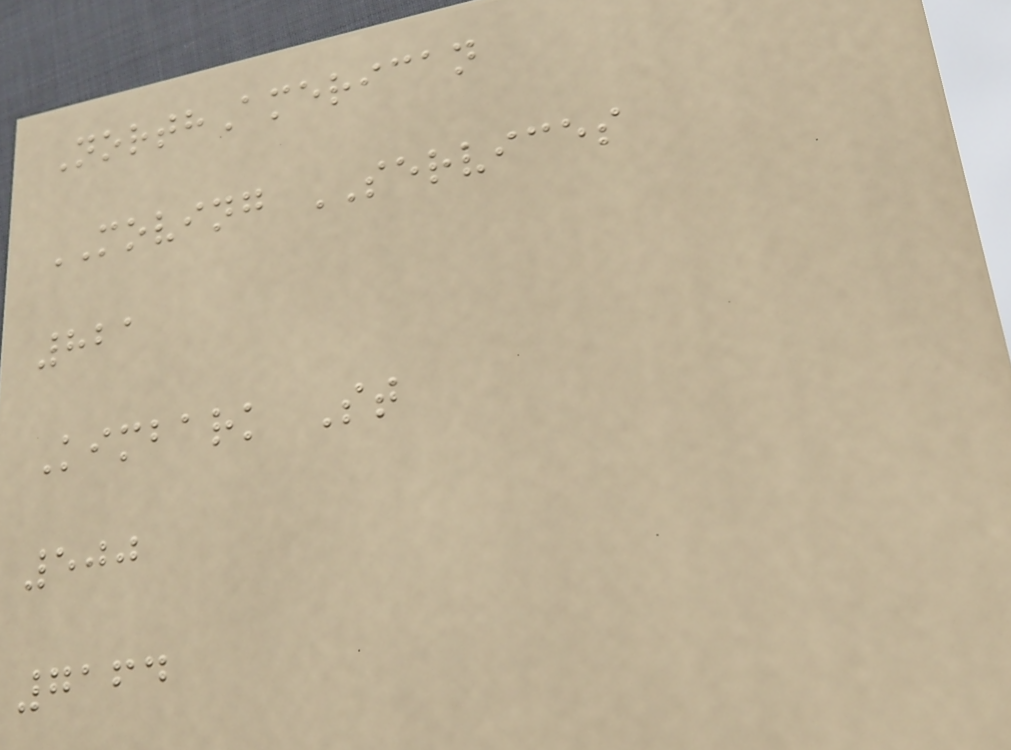NorthAmerican
MOVING SERVICES
821
Kimbark St
500
7164
